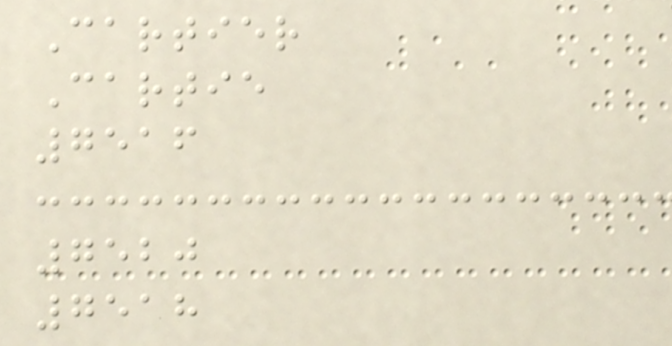Cartier
Cartie
7516
7520
7518
